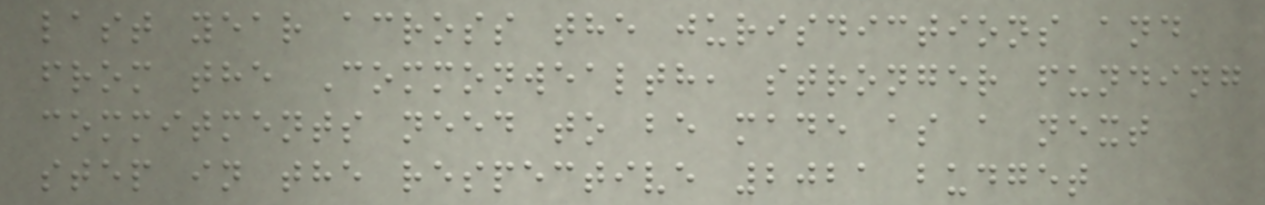last year across the jurisdictions and
from the Commonwealth, stronger funding
commitments need to be made as a next
step in the respective 2021 budget
